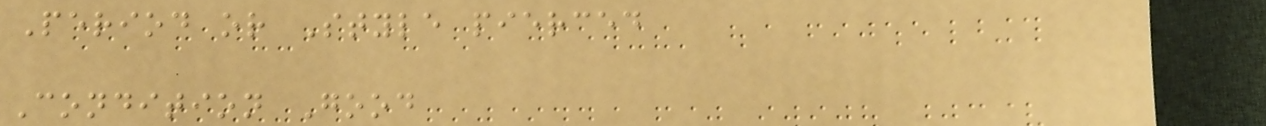Period or Style pierced
Condition Good
